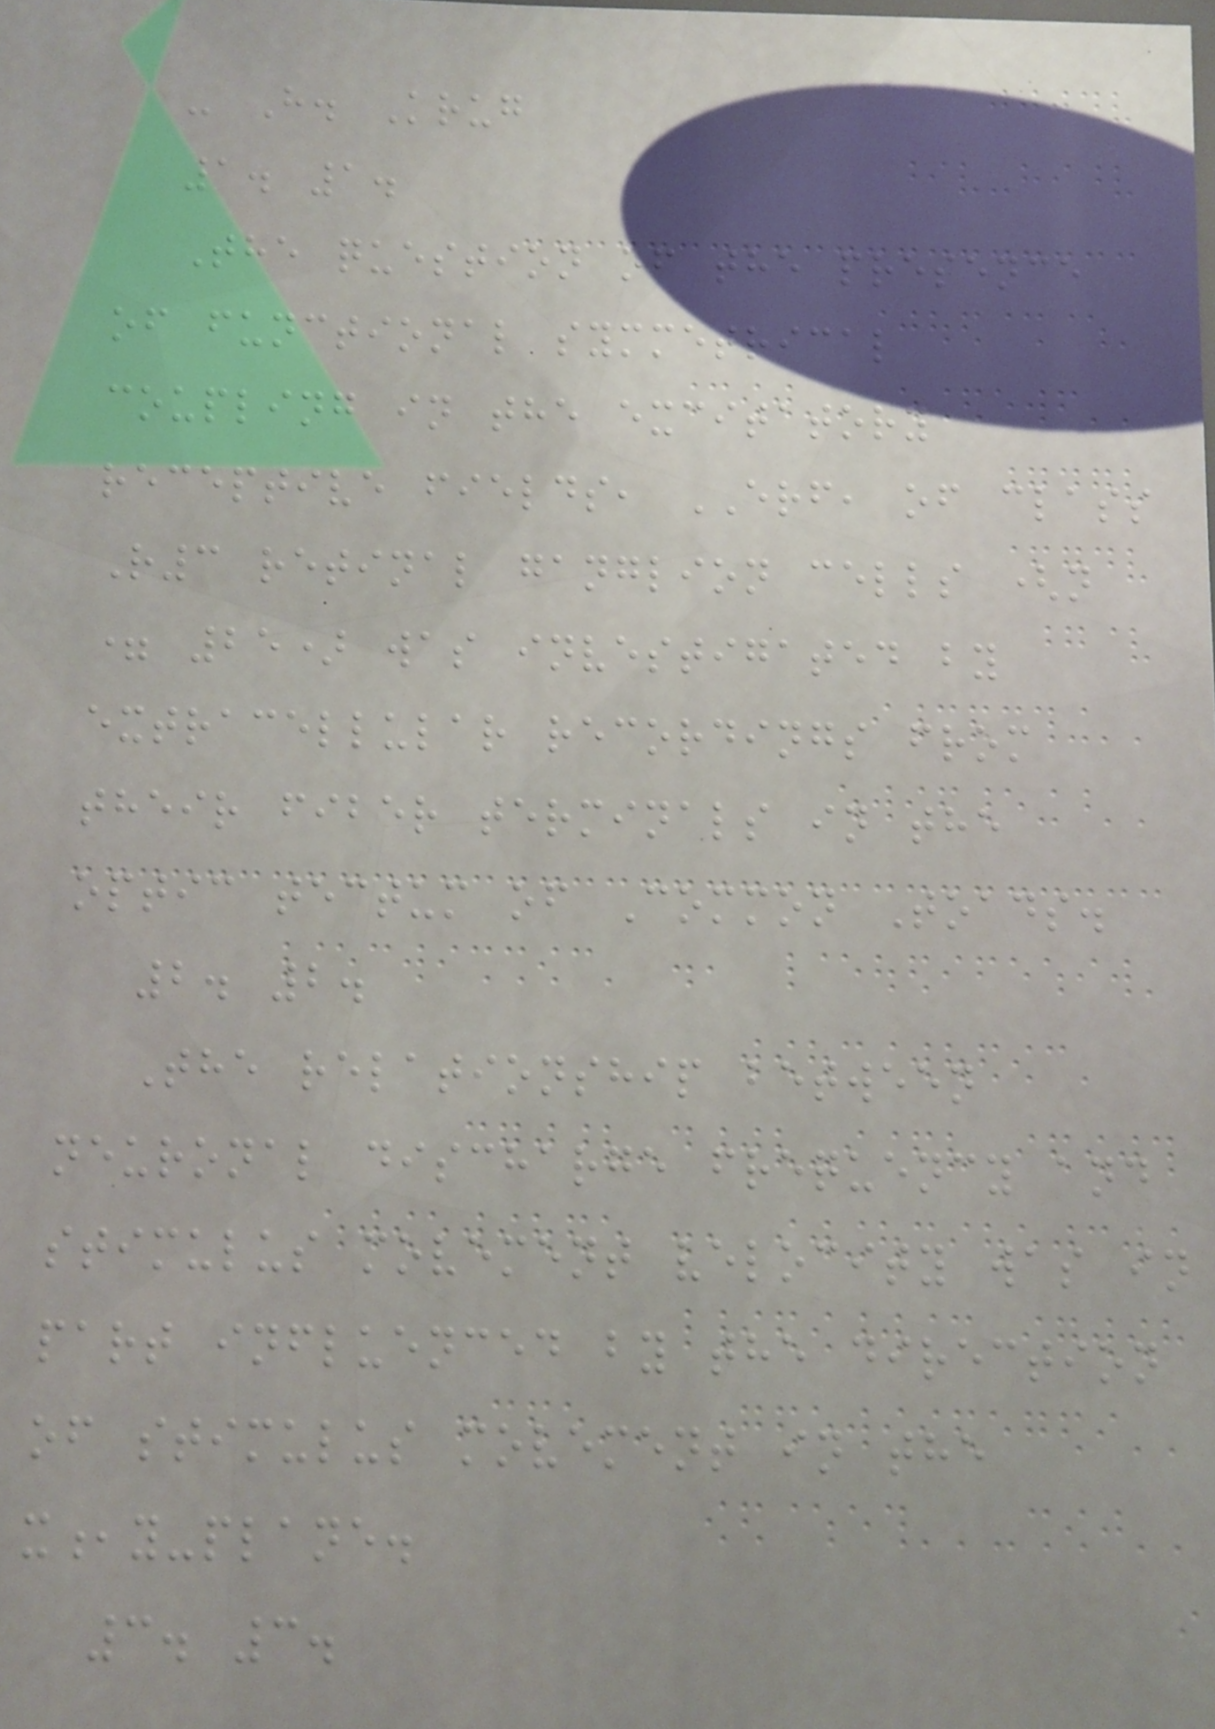- H. Krug
1. 1.
The question of the presence
of functional symmetrical
coupling in the excitatory
receptive fields, ERF, of class
R3 retinal ganglion cells (n
= 25) was investigated by
extracellular recordings from
their fiber terminals in the
optic tectum of Common Toads.
2. 2.
The relationship between
neuronal discharge frequency and
stimulus movement velocity was in
part influenced by the direction
of stimulus movement in the
x,y-plane.
3. 3.
